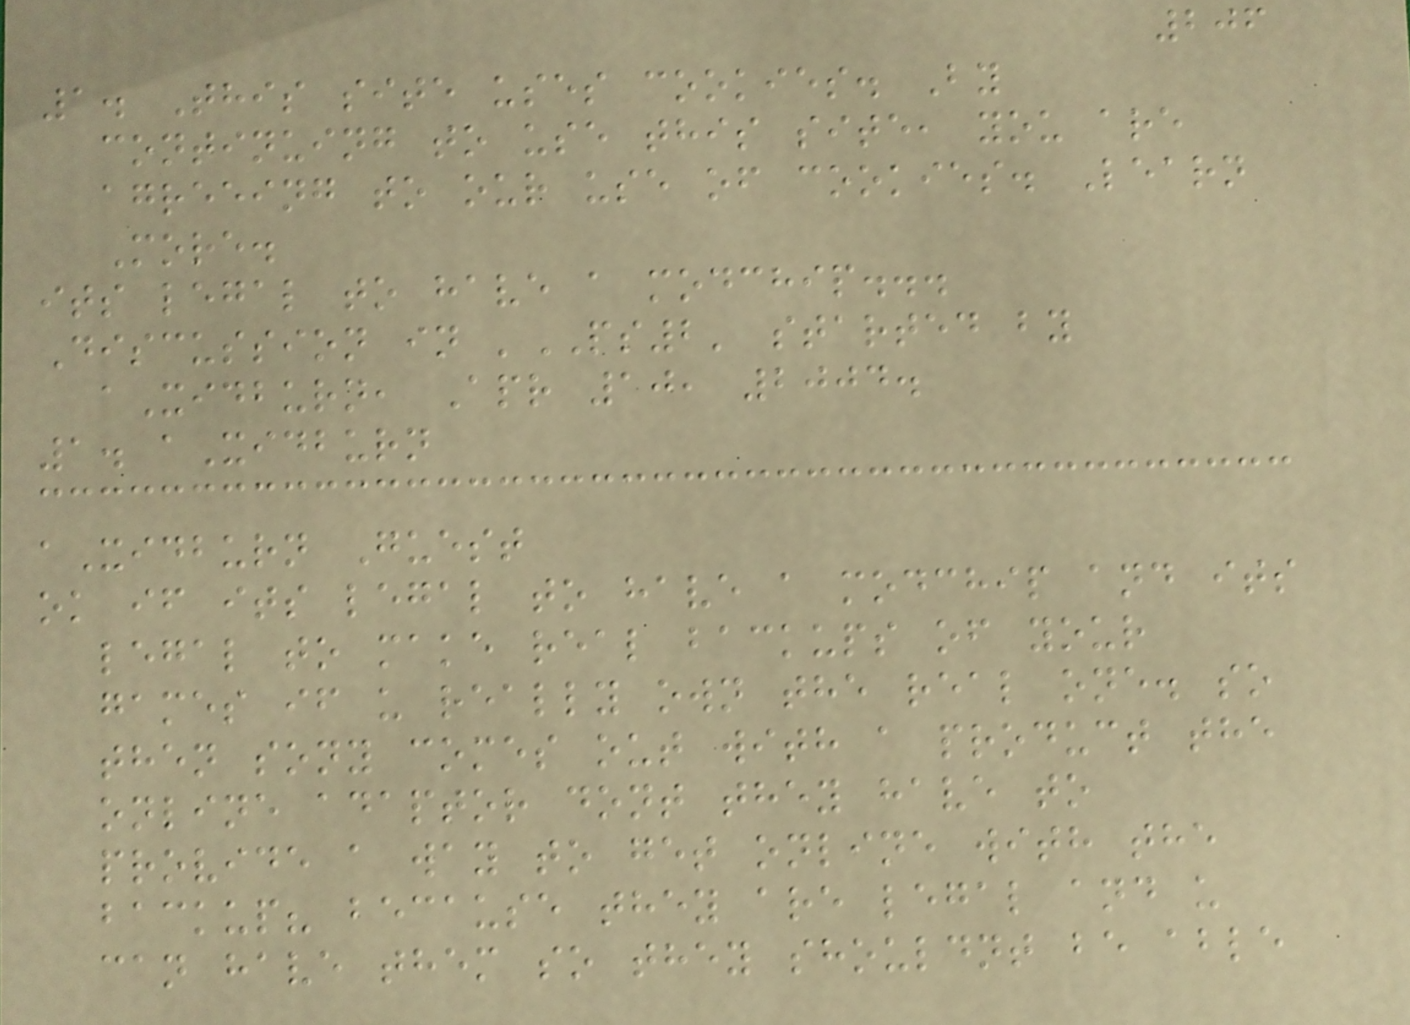206
1. This site uses cookies. By
continuing to use this site, you are
agreeing to our use of cookies. Learn
More.
its legal to have a modchip...
Discussion in 'PS2' started by
aXidburn, Apr 10, 2004.
1. aXidburn
aXidburn Guest
ok if its legal to have a modchip and its
legal to make real backups of your
games if u really own the real one. so
then sony comes out with a product the
online adaptor dont they have to
provide a way to get online with the
backup? because they are legal and u
can have them so they shouldnt be able
